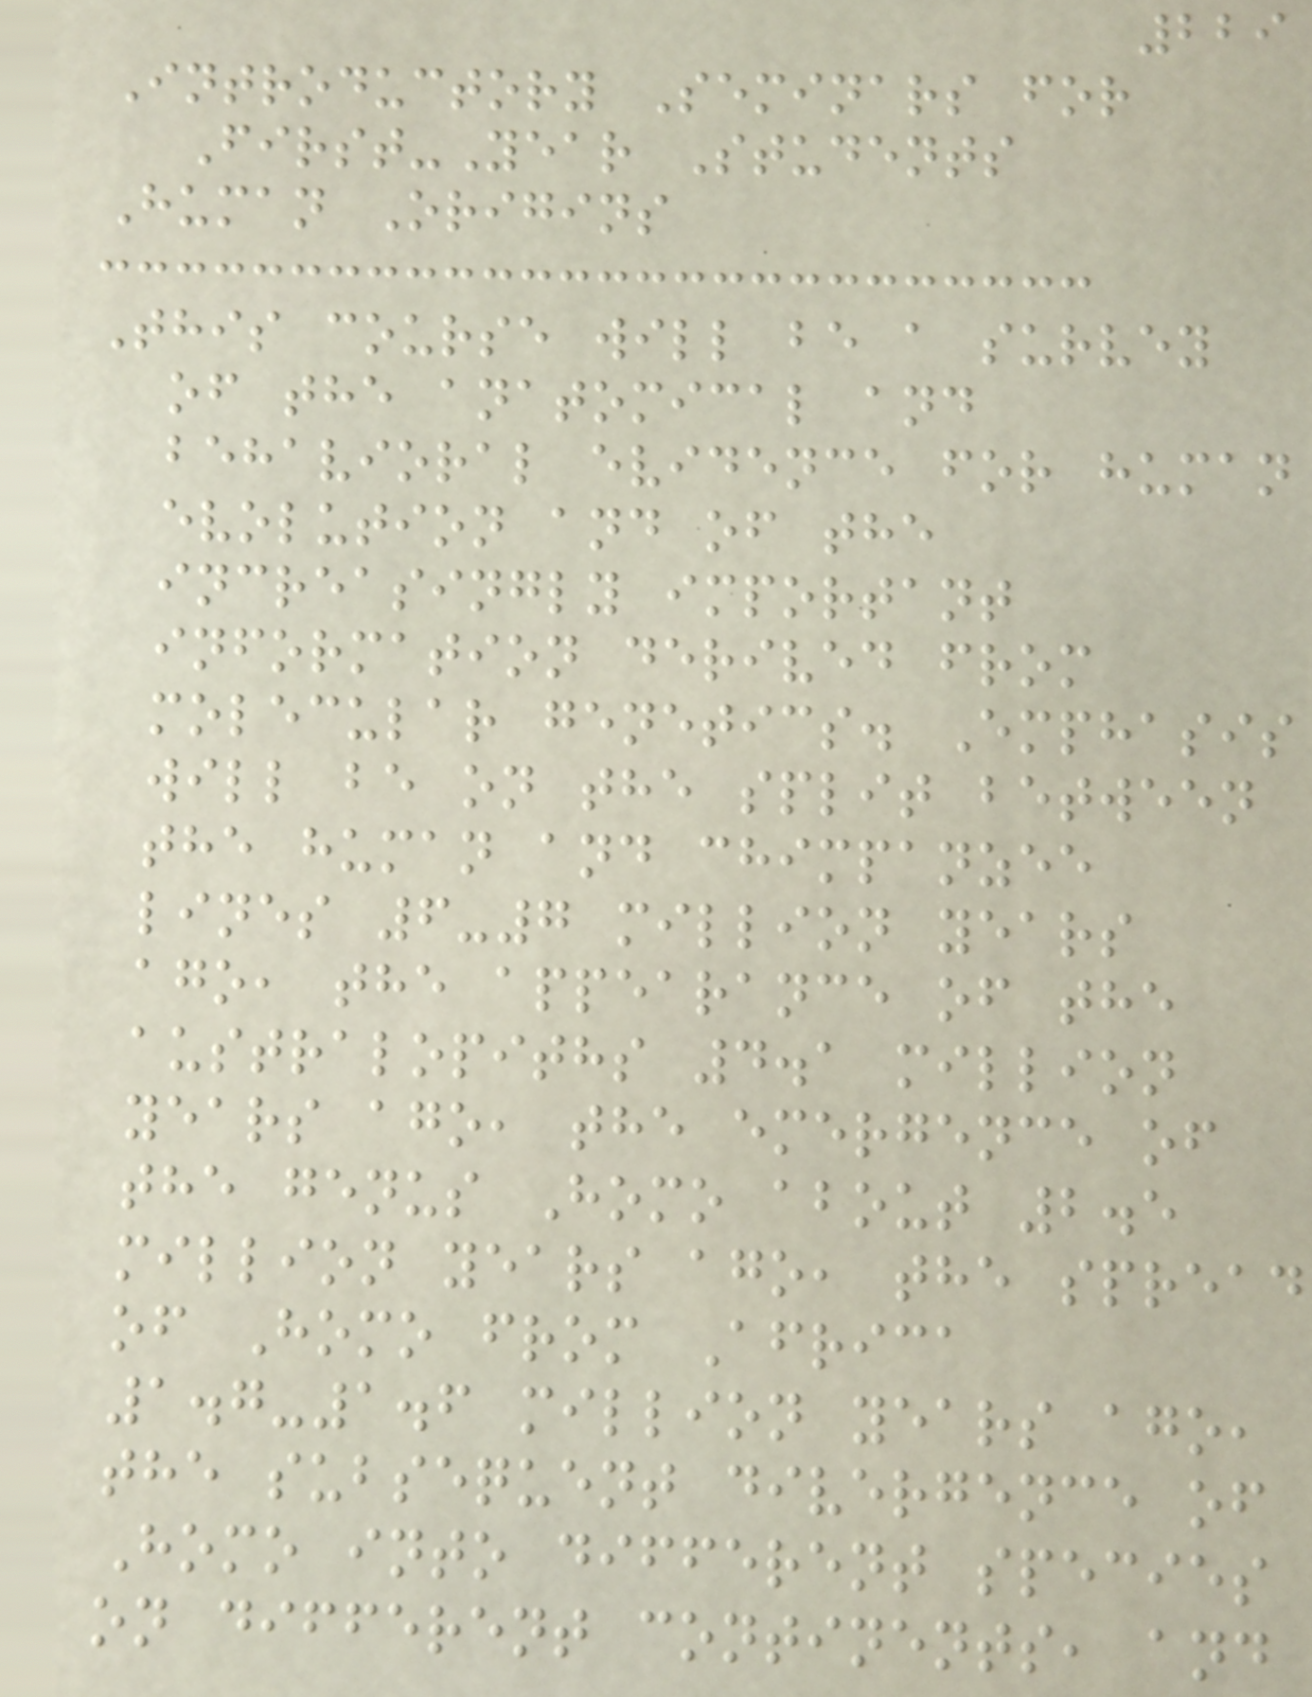229
Introductory Seminars for
First-Year Students
Human Origins
This course will be a survey
of the anatomical and
behavioral evidence for human
evolution and of the
increasingly important
information derived from
molecular genetics. Emphasis
will be on the split between
the human and chimpanzee
lines 6-7 million years
ago, the appearance of the
australopiths 4.1 million
years ago, the emergence of
the genus Homo about 2.5
million years ago, the spread
of Homo from Africa
1.7-1.6 million years ago,
the subsequent divergence of
Homo into different species
on different continents, and
